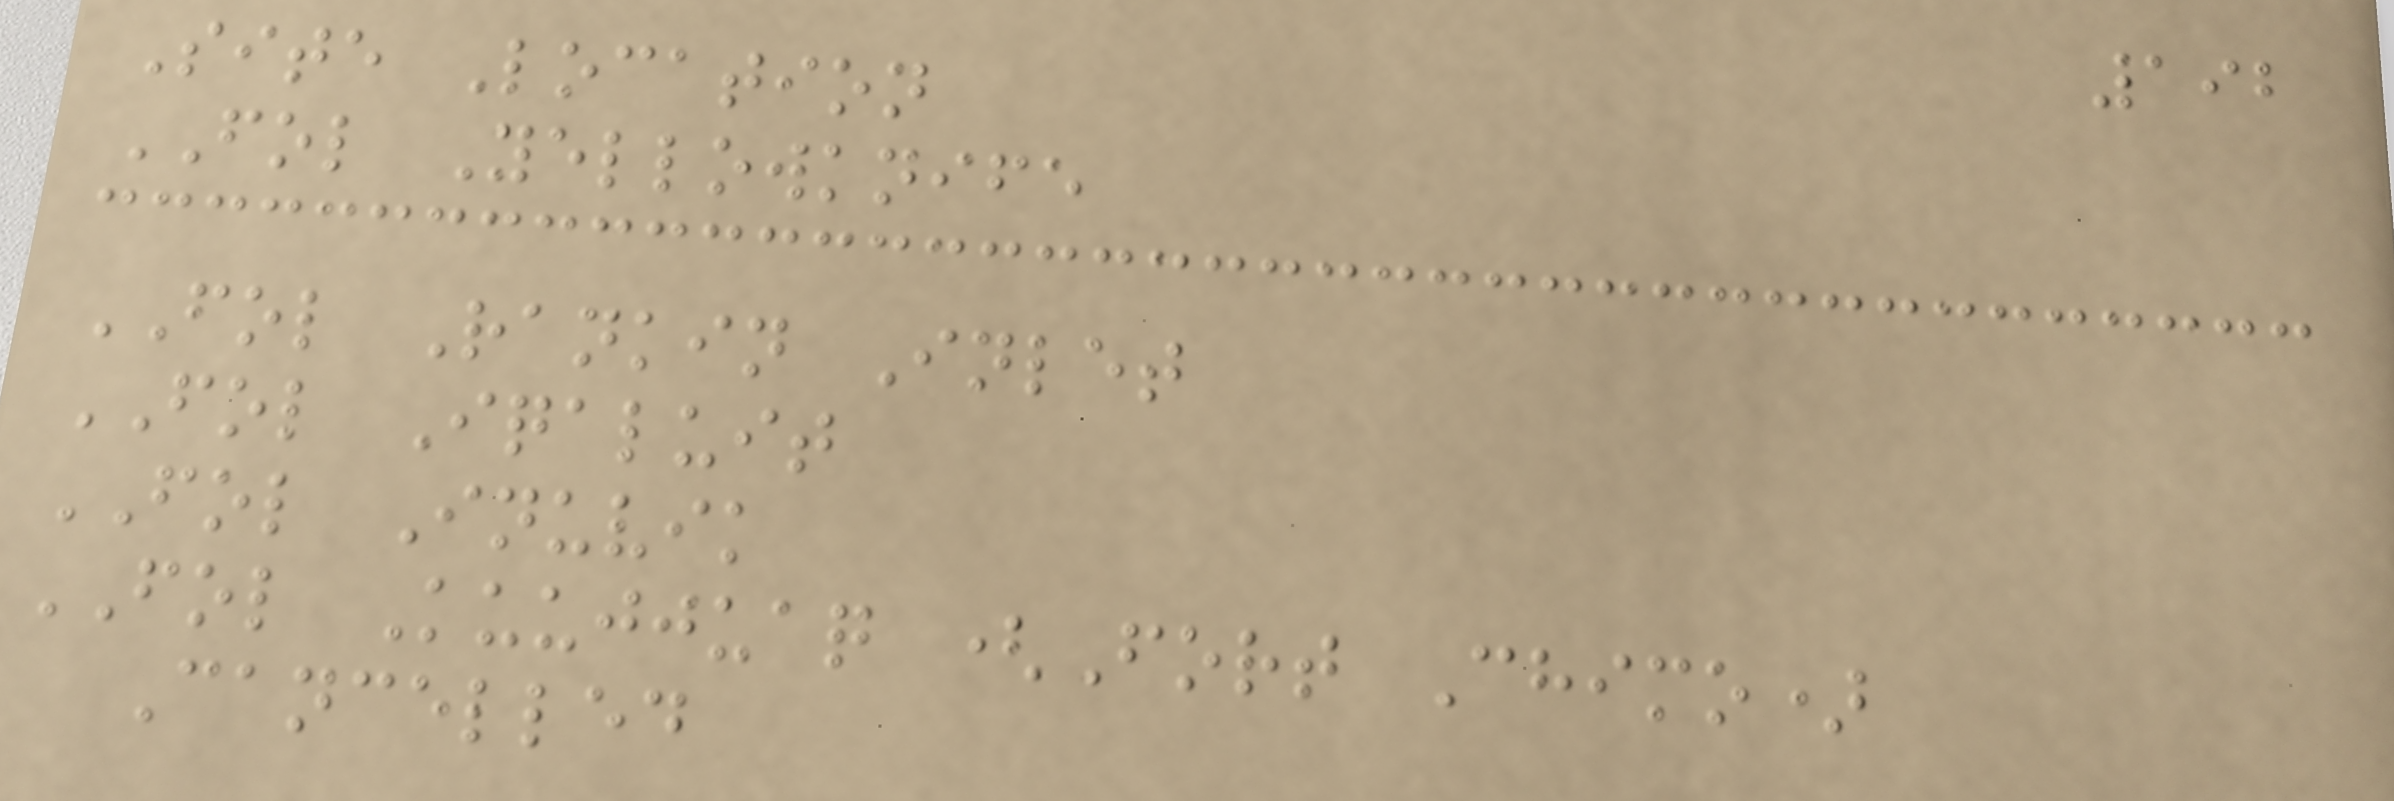192
Site Location
FOL Yellowknife
FOL Rankin Inlet
FOL Iqaluit
FOL Inuvik
FOL Kuujjuaq (Fort Chimo)
Cancelled
